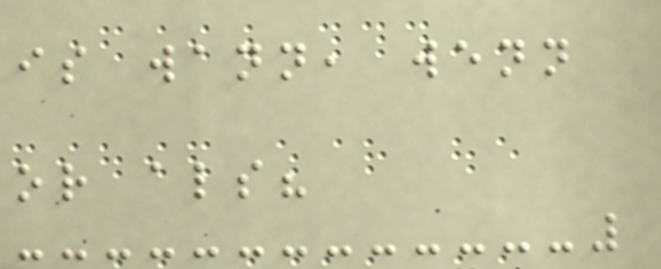is wann, wenn
or als?
